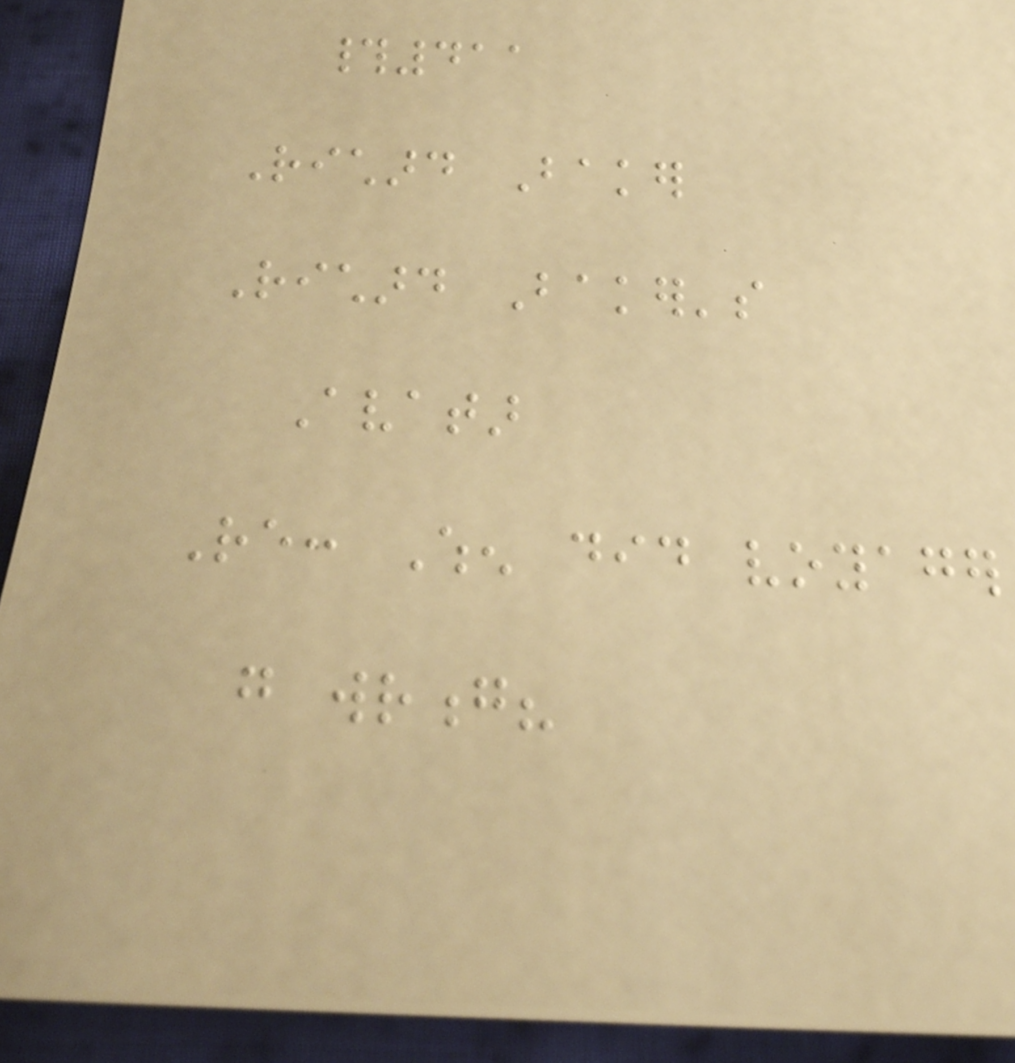#411
Richard Baker
Richard Baker's
Avatar
Re: When did voyager
go wrong?
